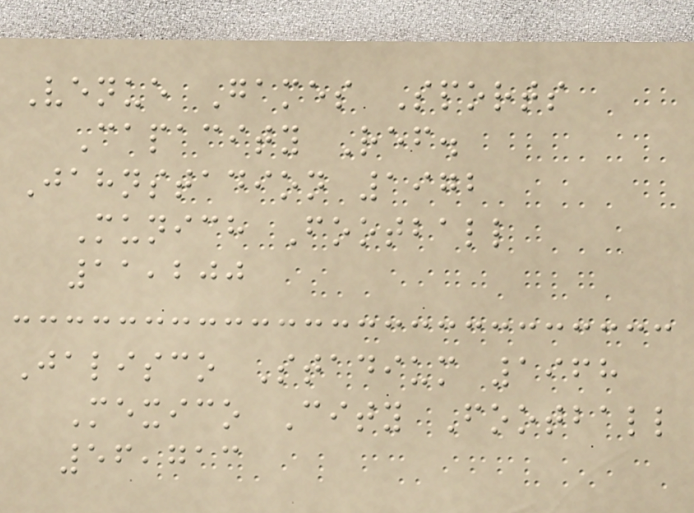Venue Games Sports
Capacity Ref.
Jahnstadion 1972
Munich Football
11,200
Jalisco Stadium 1968
Mexico City Football
56,713
